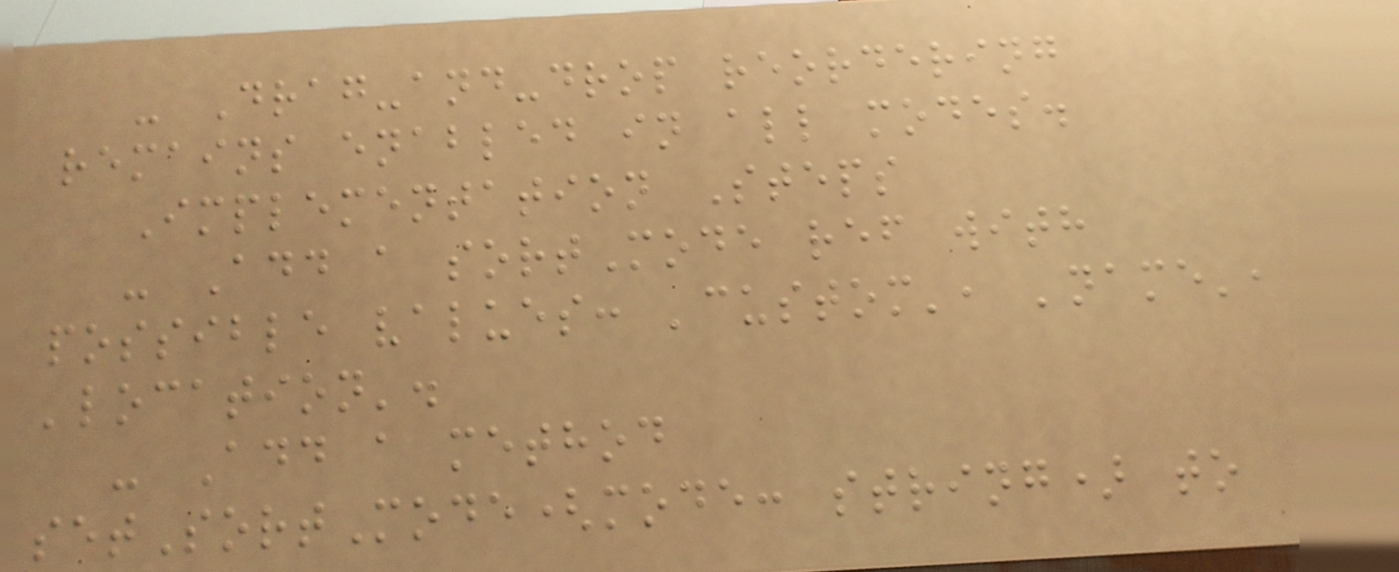- Drag-and-drop reordering
remains enabled in all modes.
Implementation Steps
- Add a sortMode ref with
possible values: 'custom', 'name',
'location'.
- Add a method
setSortMode(mode: string) to
